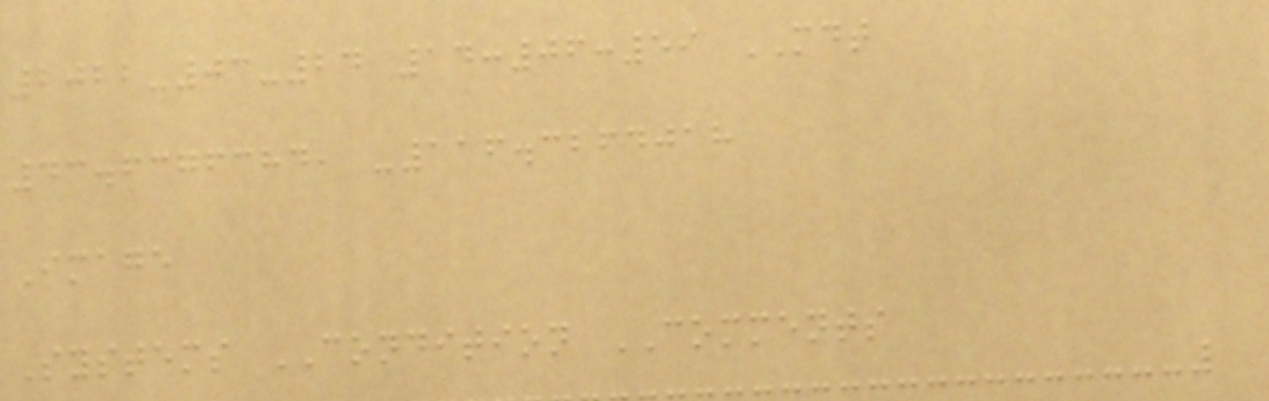2022-03-24 14:06:59 MDT
43.6376384, -116.3264018
Image
Systems CONDITION COMMENTS
